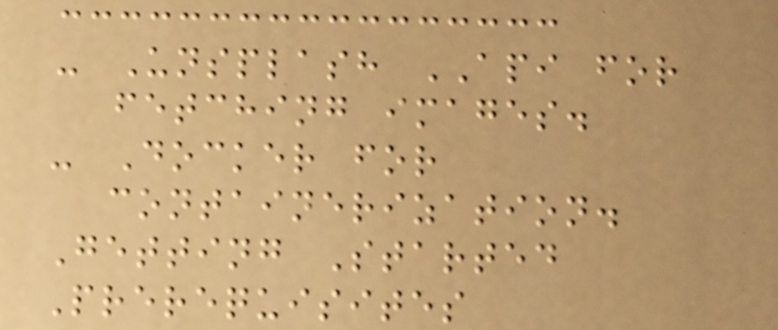- Unsplash API for
fetching images.
- Docker for
containerization.
Getting Started
Prerequisites
